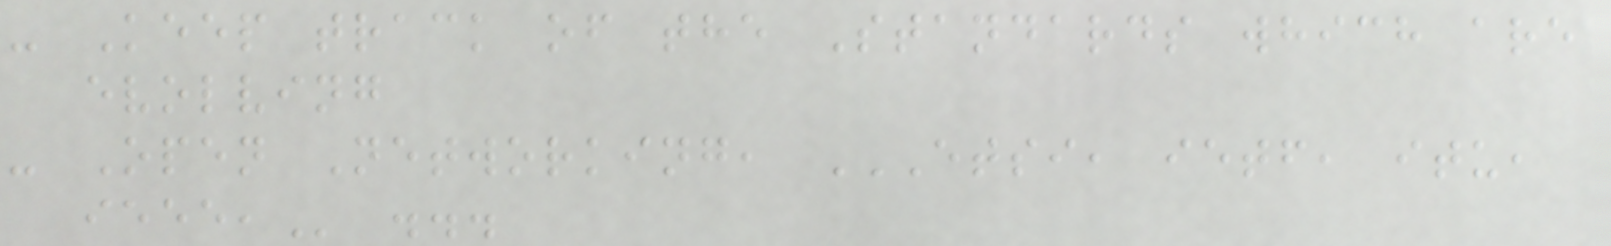- Keep track of the Standards which are
evolving
- Open Networking, ETSI, IETF, ITU,
IEEE, ...
